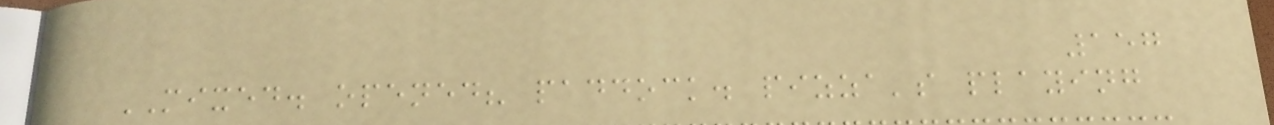157
MIXED. opened? paddock. pizza's playing
